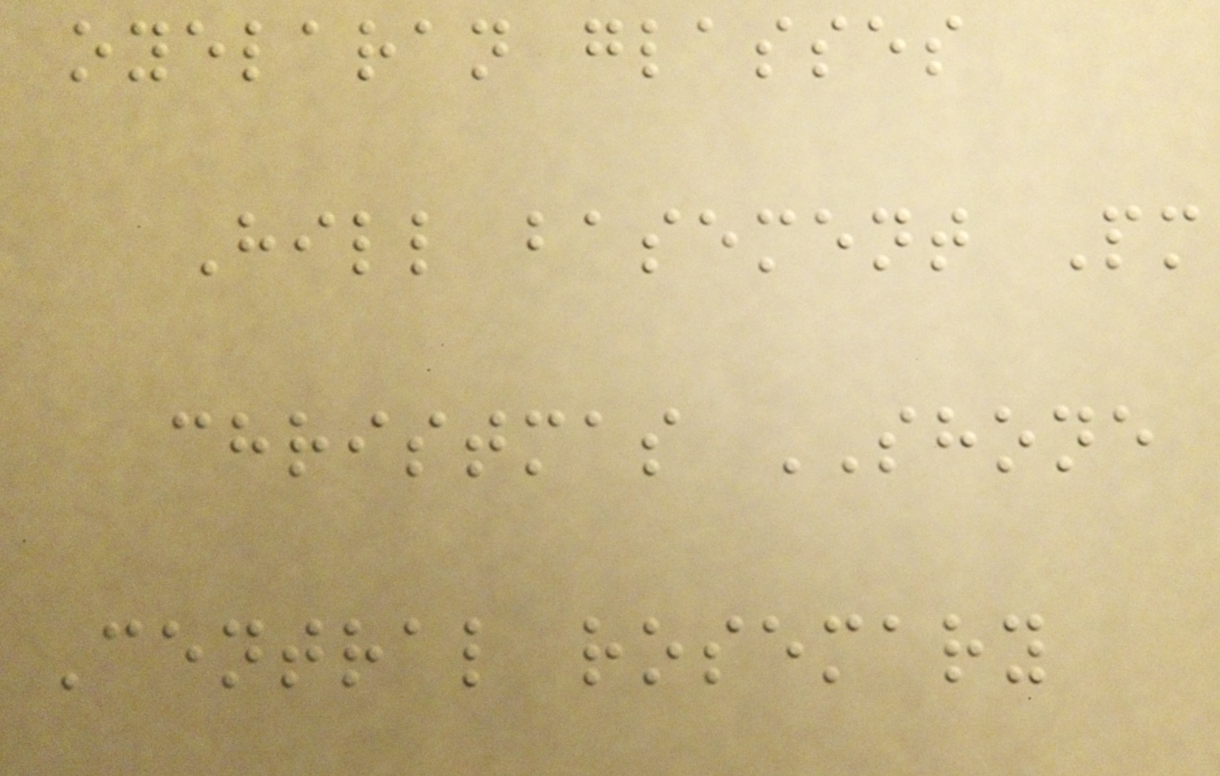oyelaran glasses
Hill basement Pm
christmas SHONE
Central rosemary
